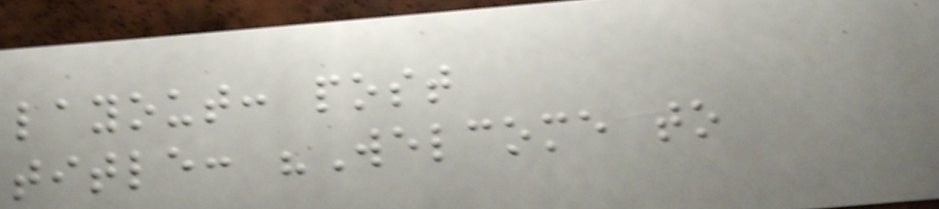layout: post
title: "Welcome to
